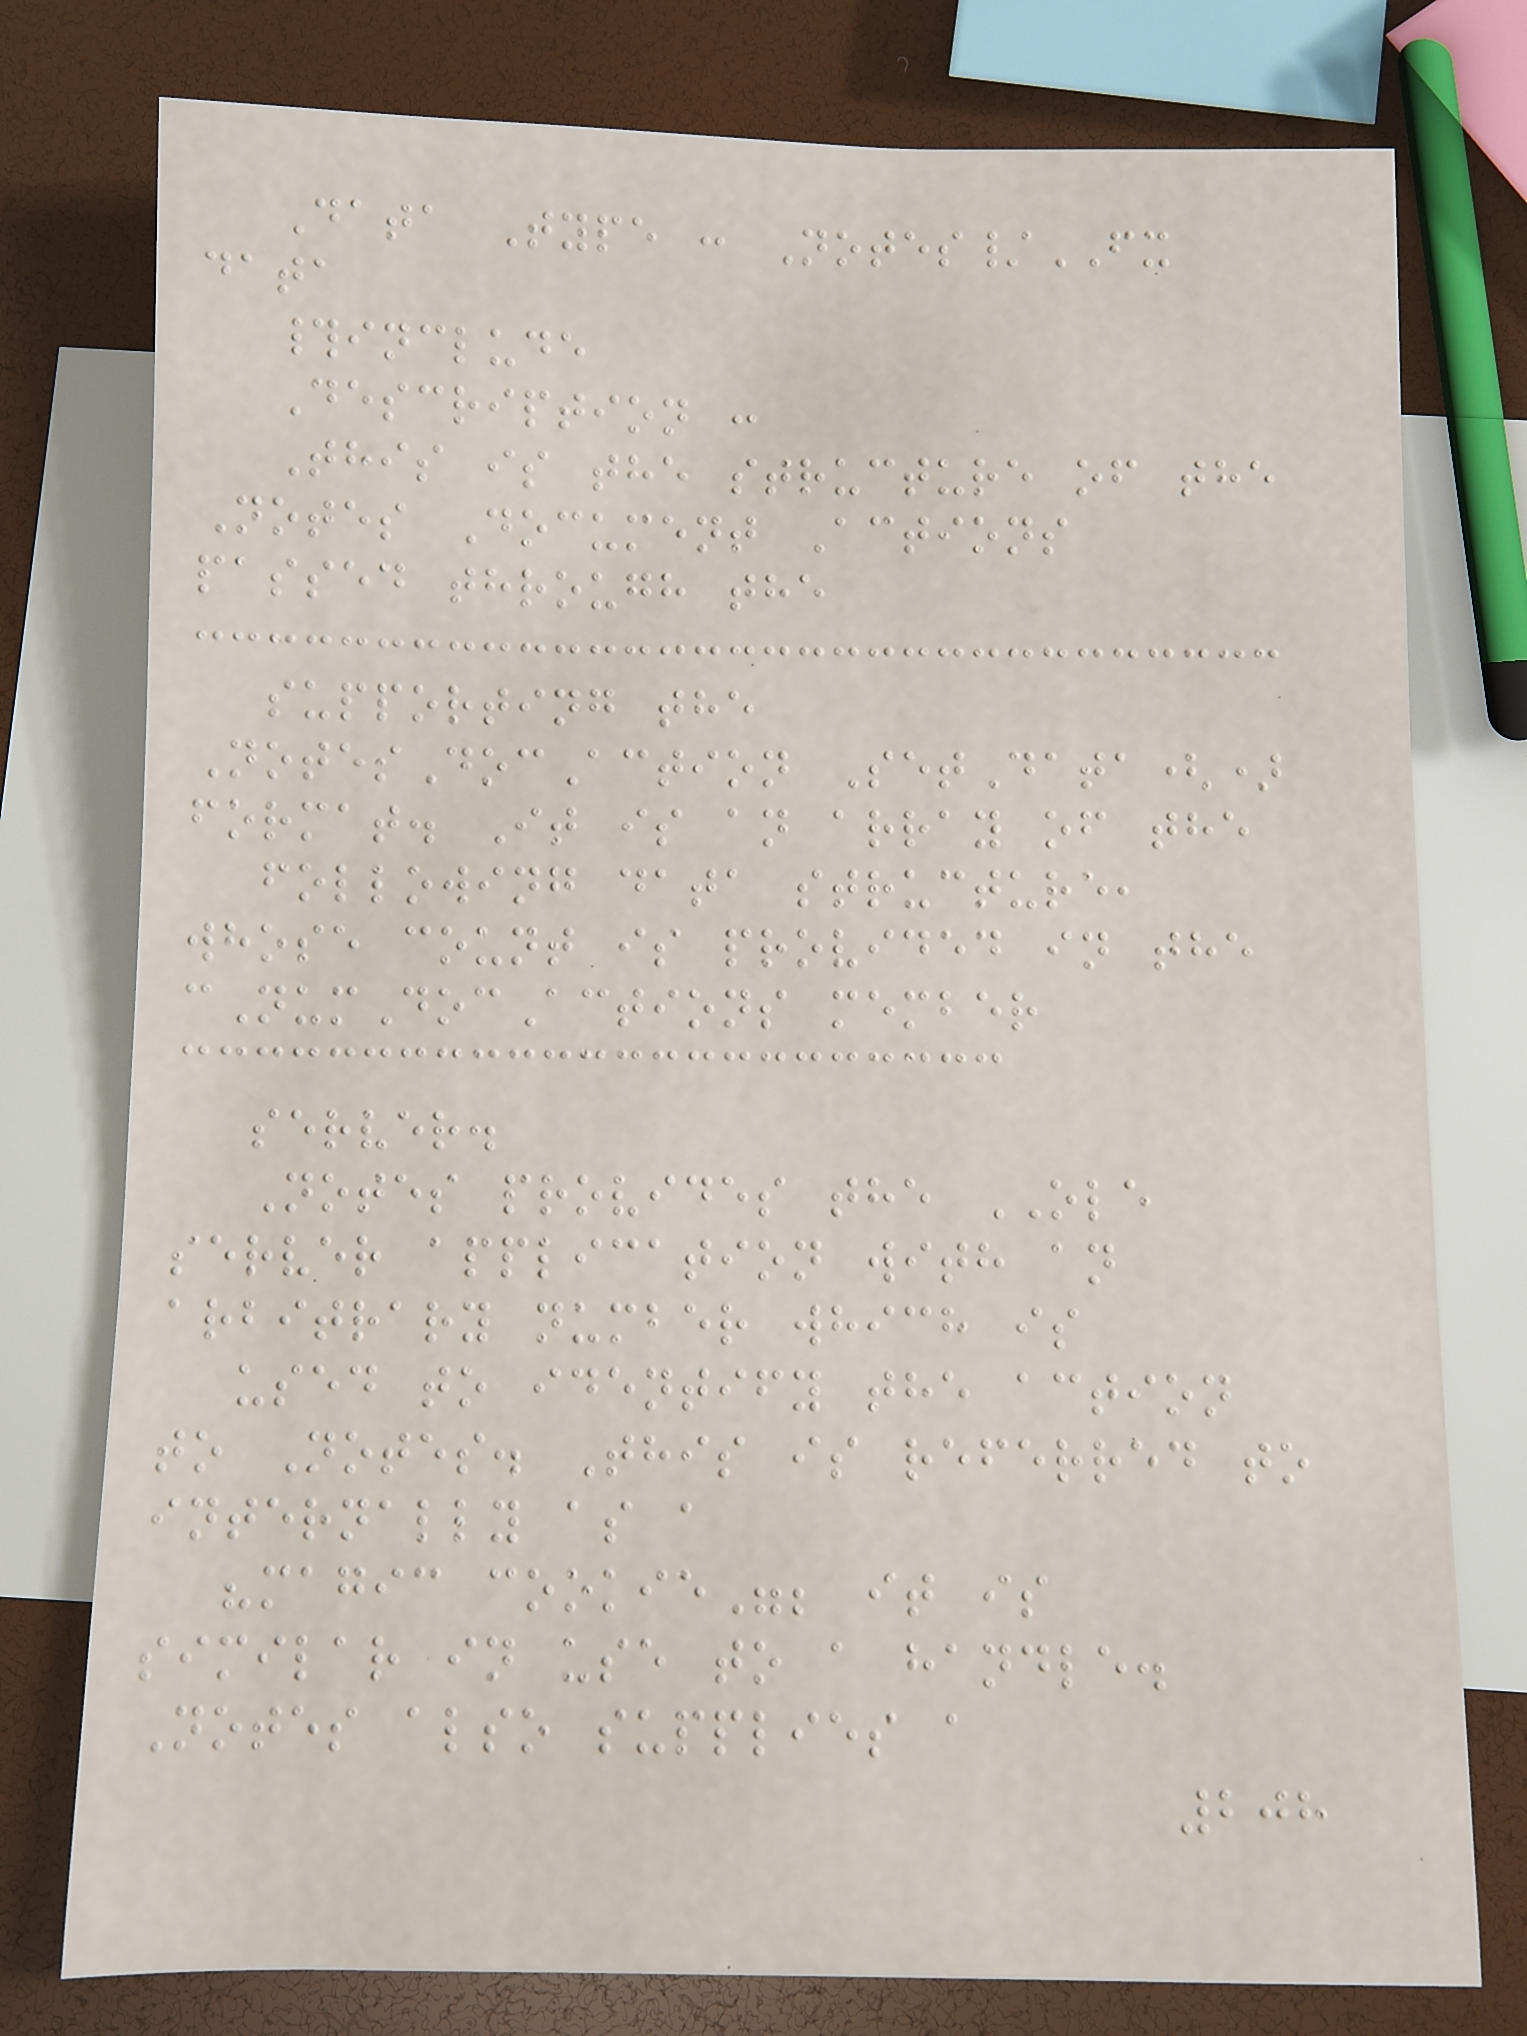Data Type : Notes/FX
data
#include
Description :
This is the structure of the
Notes Document Actions
passed through the
supporting the
NotesDocAction SetData()
format. It is an array of the
following data structure,
whose count is provided in the
cNumDocActions member
server.
Notes provides the OLE
server application with an
arbitrary number which is
used to identify the action
to Notes. This is referred to
internally as a
"magic cookie"; it is
similar in use to a handle.
Notes also supplies a
208
